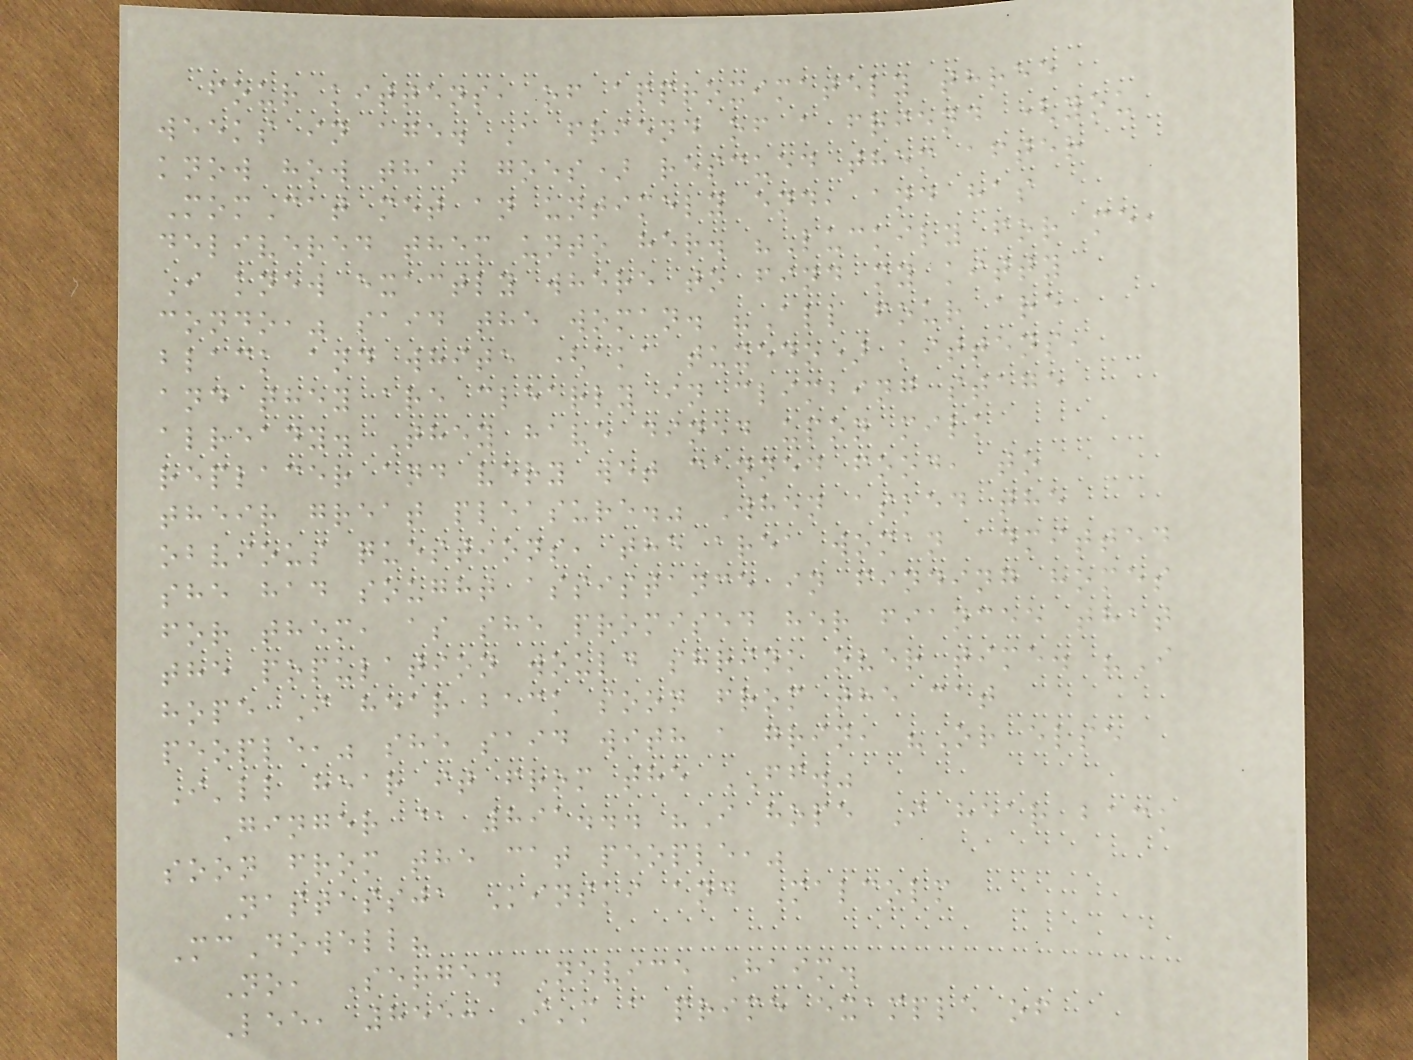four kittens, of approximately three
weeks in age. A friend of a friend (you
know how that goes) rescued them after
MomCat met an untimely end, and has
delivered them unto her. "Luckily for me,
I knew exactly where to find my kitty
condo," said the woman. "All four are
black and white (aka tuxedo) kittens,
and they are clearly in climbing stage
already. They have dined upon milk
replacer and very wet canned food, to
their great pleasure." When asked the
obvious questions, the area woman admitted
she had sought assistance in finding homes
for them, as she promised her fiancee that
the population would shrink over time. "I
hope I hear back soon from the cat
people," she said with a grin, "Or else
I'll hear it from the FF."
Ginger @ 891... "I hope I hear back
soon from the cat people,"
Nastassja Kinski and Malcolm
McDowell?
No, Serge. Novice Haim.
Lee, 855: I'm a prime example of
